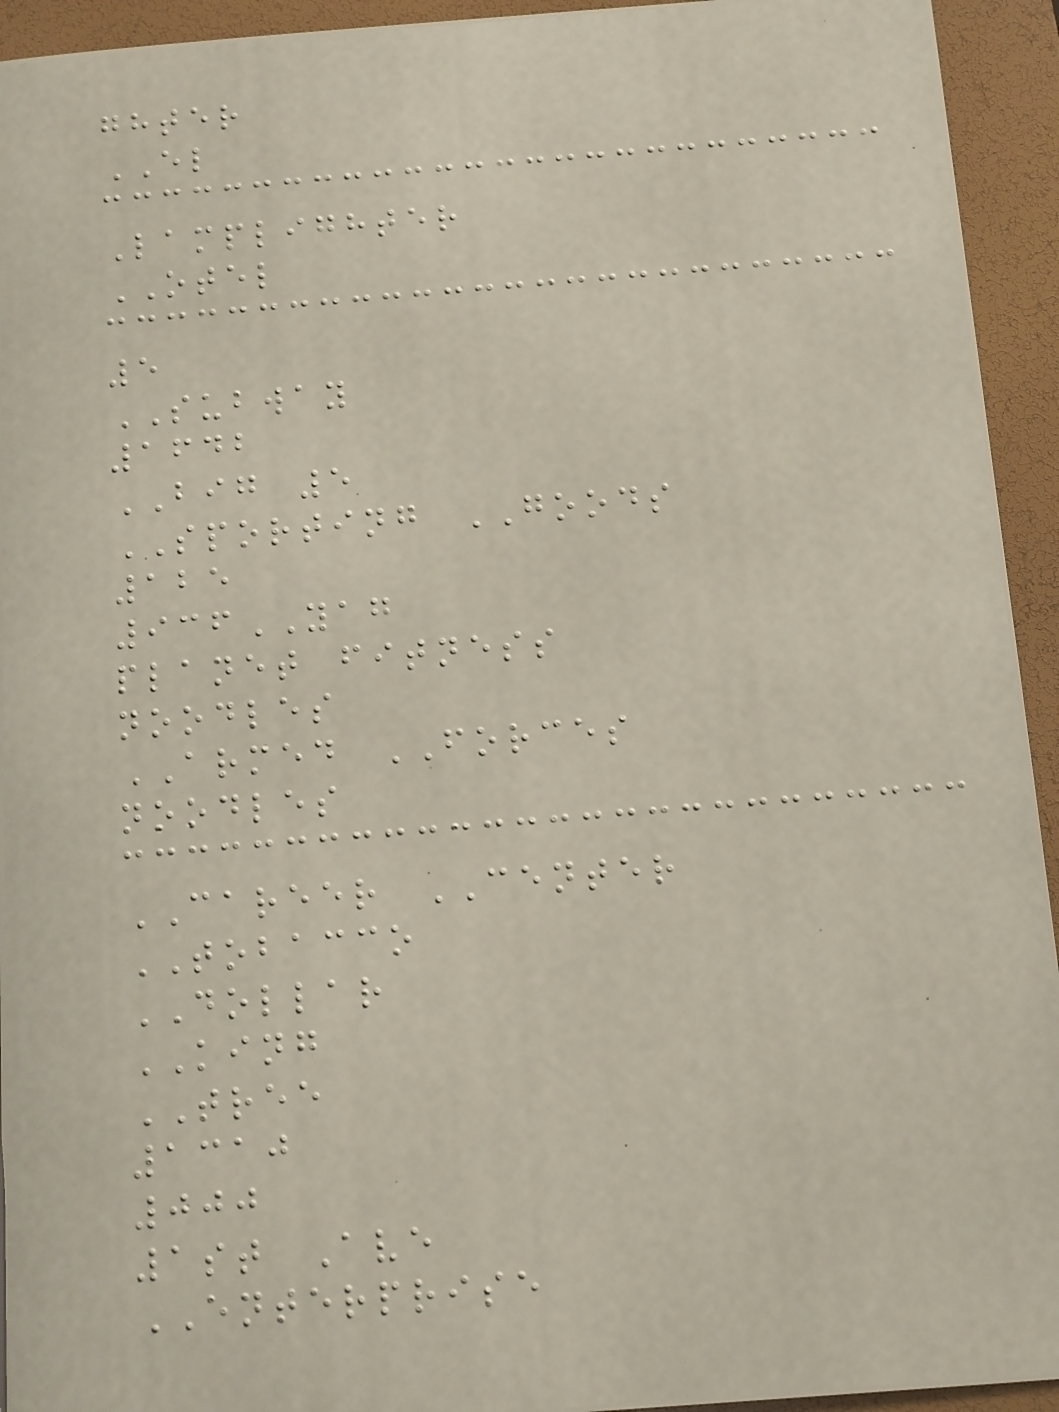ghter
EL
Lamplighter
OTEL
5
SUBWAY
1642
BIG 5
SPORTING GOODS
125
936YAG
planet fitness
noodles
ARMED FORCES
noodles
CAREER CENTER
TOBACCO
DOLLAR
KING
TREE
1310
000
1st Ave
ENTERPRISE
